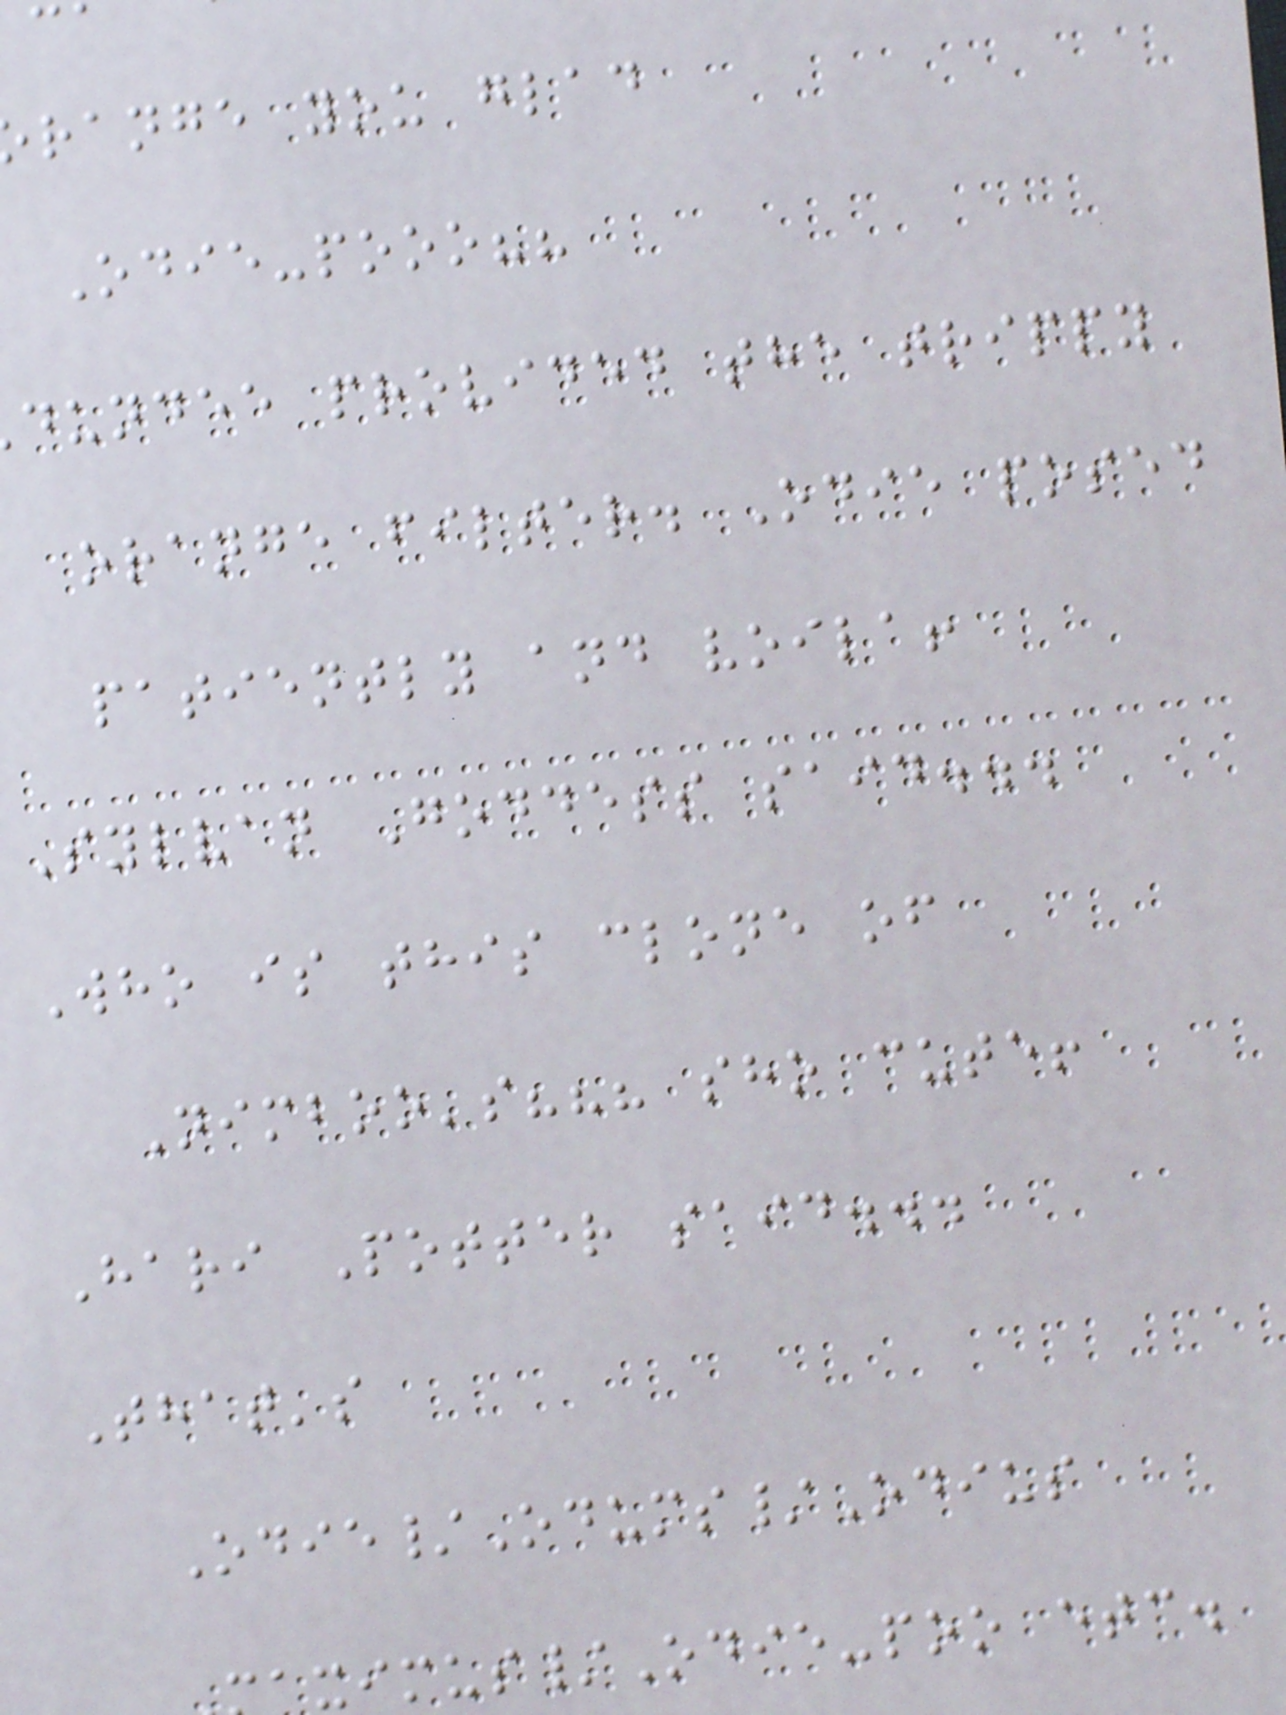range you glad
Odie-pooo??
dundee provided the trippy
orange filter. Odie posed
patiently and voila!
Sylvan Goddess said...
Who is this clone of
Nimboo's??? sho cute!
Hari Potter said...
That's
Odie/Odums/Odius
ximus/Odie-poo etc.
